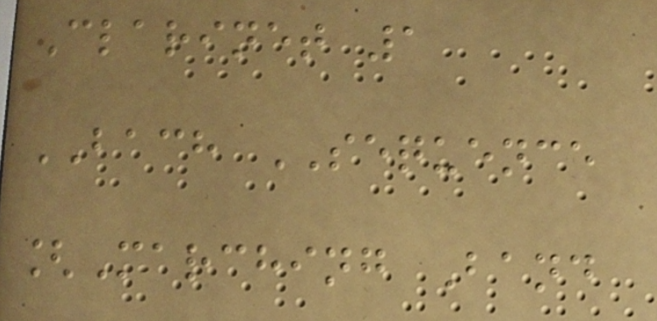Clarinet 1
BACH SEQUENCE
[Marching Band
